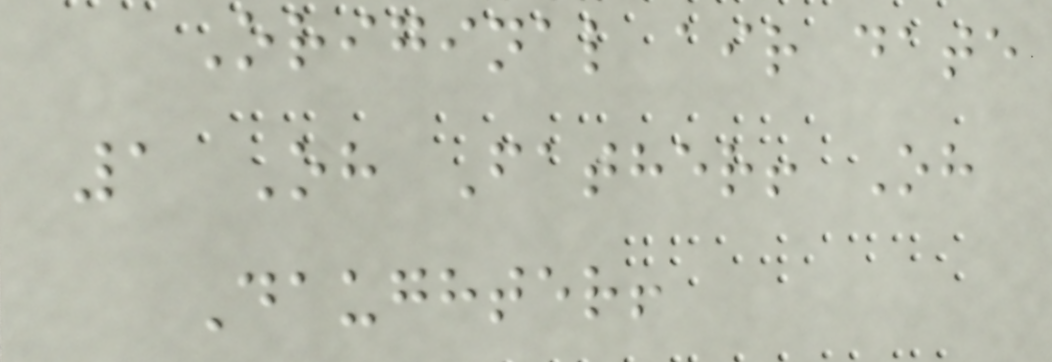Original air date
1 Oh Father! Oh
Daughter!
